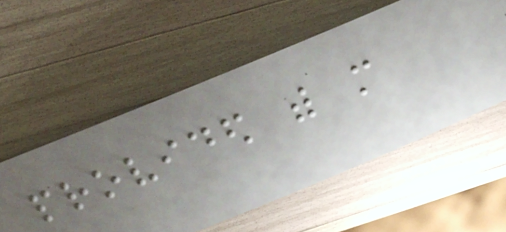provided with more
